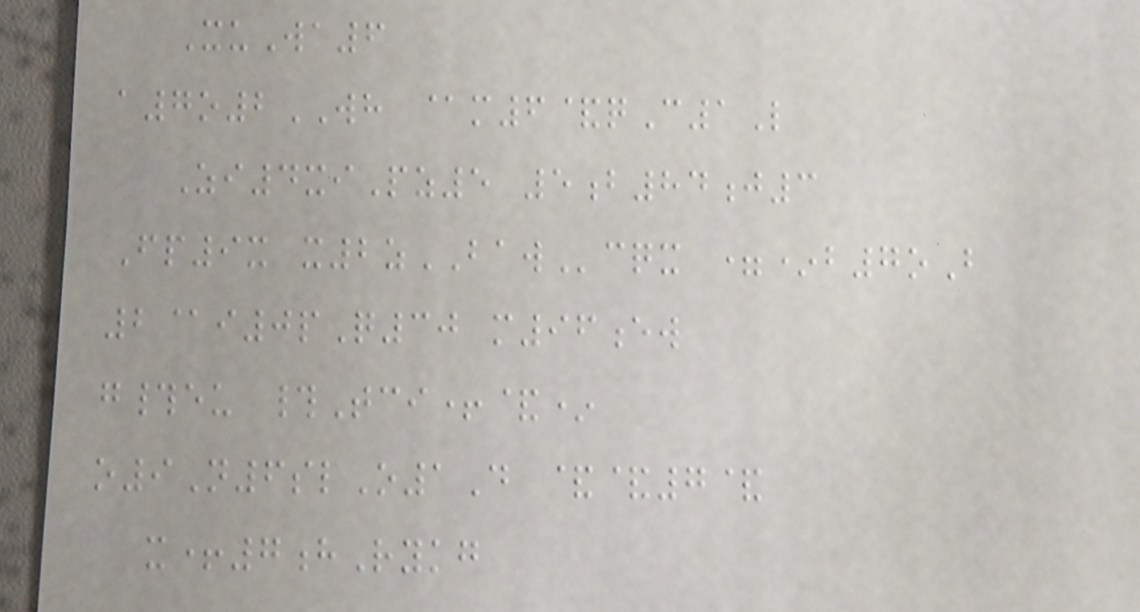XuWa6
a7o2WH @m6&qC1L
Zi4xiPz5 5b84j3
Fp9x x2zBAWcqx =*b7oB
2@i0pQ30 m96ew
g#eu #Tci+&*
o9N6slO1D &&7&
x+7hRykg
